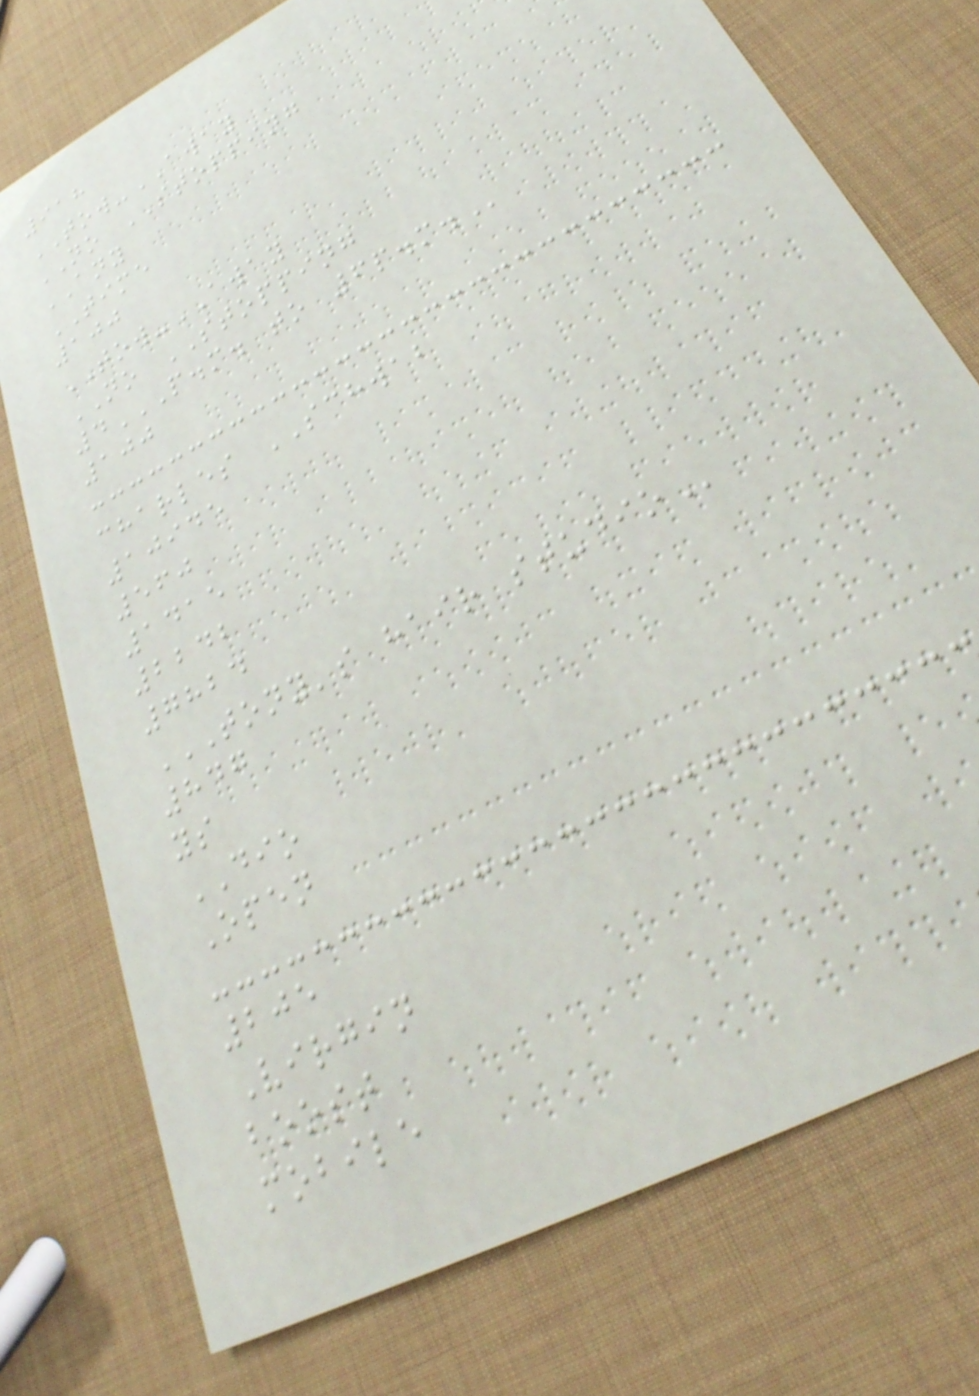918
TOW-AWAY
NO STOPPING
ANY
TIME
100
TOW-AWAY
NO STOPPING
4P.M. TO 6P.M.
100
charles SCHWAB
10945
560
1415
2242
7824
TONY'S HAIR STUDIO
847
ys
DIO
Open
205
Virgin
boost
mobile
